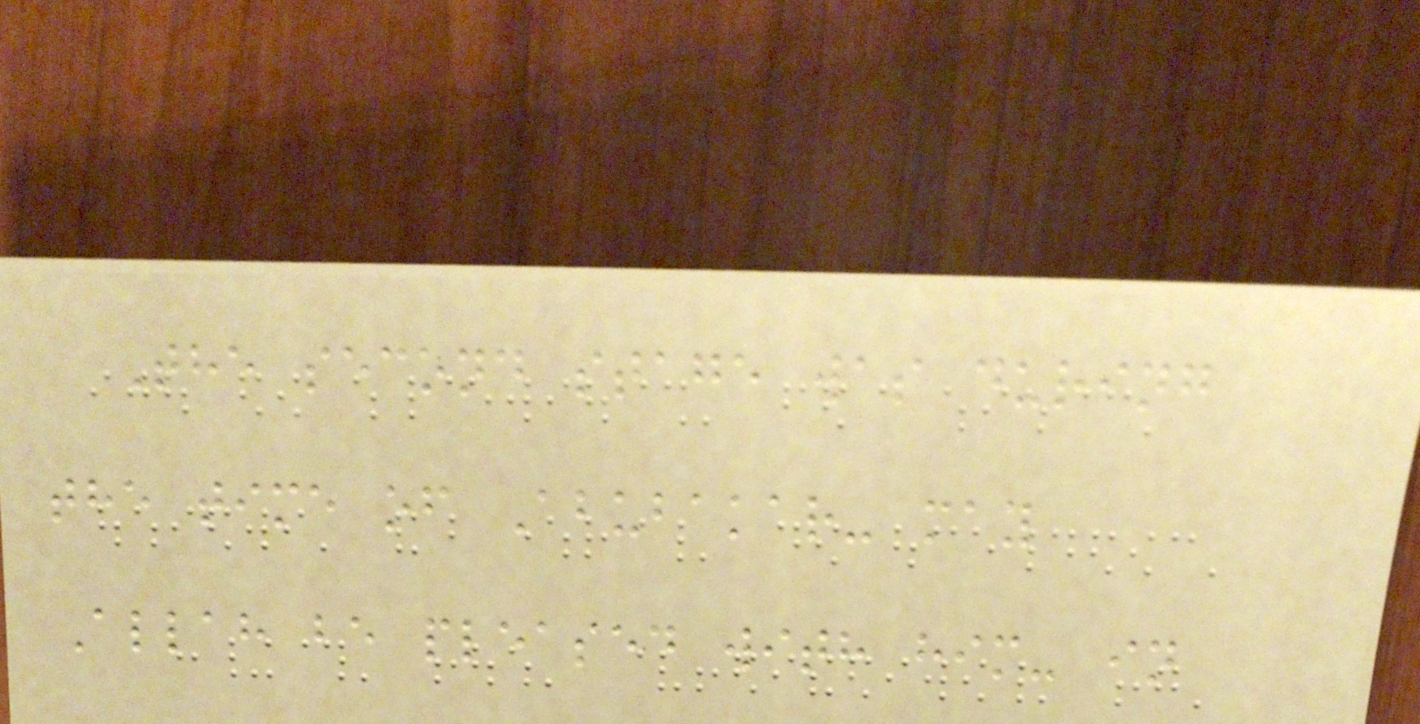The second stage was during
the time of Abubakar- may
Allah be pleased with him- in
